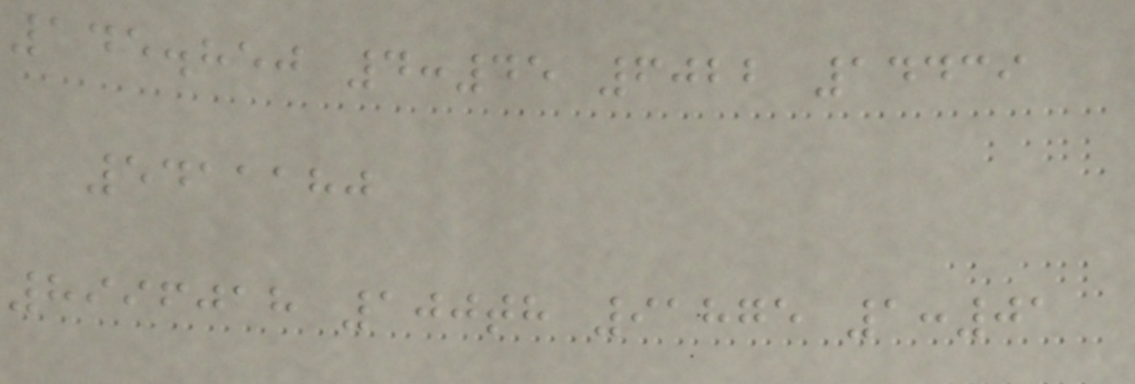145.850 4:45 6022 14439
5411180
8996018 100th 91875 1:01
